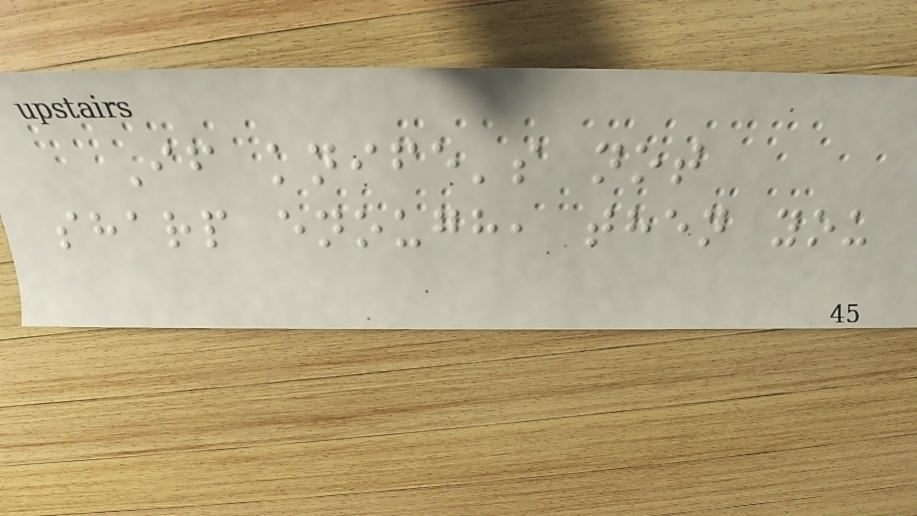If knife's not
sharp enough, then you
